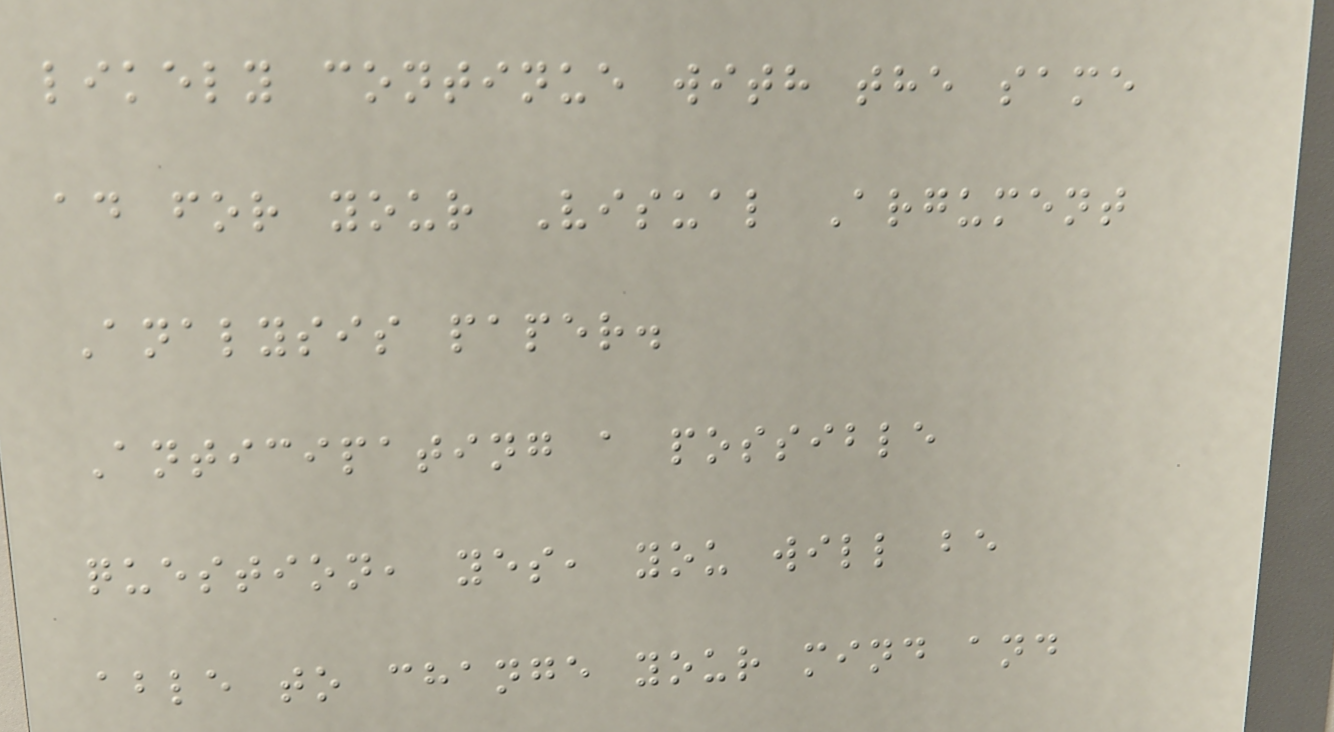likely continue with the same
ad for your Visual Argument
Analysis paper.
Anticipating a possible
question, yes, you will be
able to change your mind and
